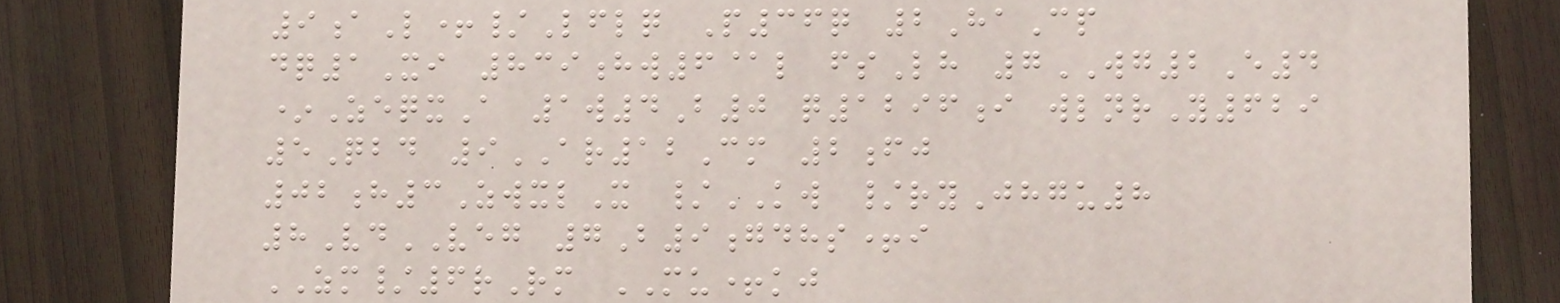9aL+/Lflq P36q 2HaCp
dq1Xi 839hw6@l fsLh 7WG2E4
*ZeqxA 1w4B0 q1296i wlnrY629
5Qbd 9AR12Cm 2fj
02h3ZwxlX /KW /ryJhgu8
8VdVEG 7B9gdhs+i
ZM/6rRm MU+kj
